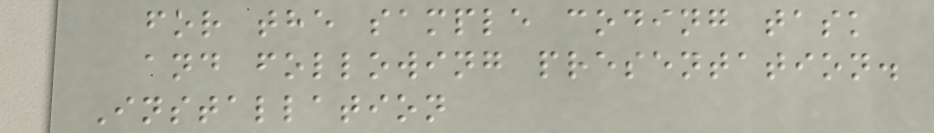for the sample coding task
and following presentation.
Installation
